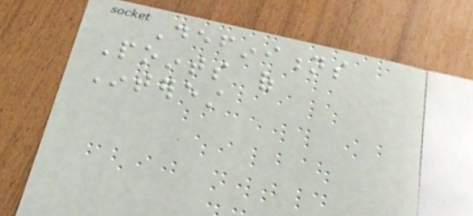Definitions
Points of
Interest
